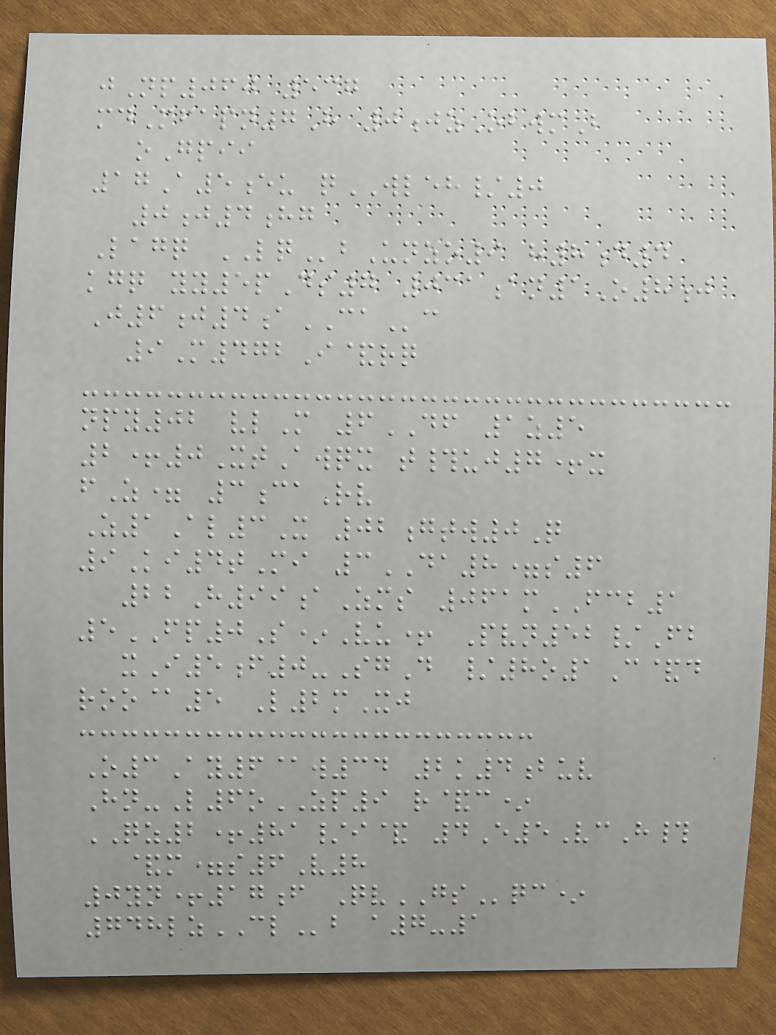jNp060 537
mdMfapn7H 0jzObwmB
oGpii
17A5eu qWLEH/0
0j4hg
Lagq LQbUnzo9 h8d4
kgq yy5pDs7 031an1O8j
J6j4aCAc
9M472I&rq
npy02 vlM 6DF 1z5
2+0XtAwqx t#uj7+x
fZ= 3caRv
Z1Al3X 02gtw0Q
9Ki4tMi 3DA8=s6
22H99aZms 061mFCB1
5FP0S*Vu+ Pvn52/Fb
xI5f0-SgD /8o1C&d
roo@5 L2mXj
O3Ay6@w34 2k4buv
Hn-L6oZP9 r&c*
QZ2+81/i& 4E5VcH#
&m=s6V8
0yn+17f QvGSqc*
748lzCLb a7-1
